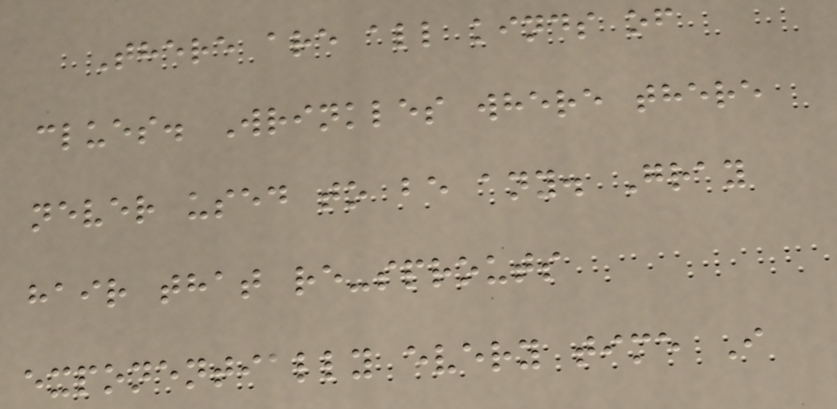There are all kinds of
clues. Wrinkles where there
never used to be any. Gray
hair that re-sprouts
exponentially every time I
